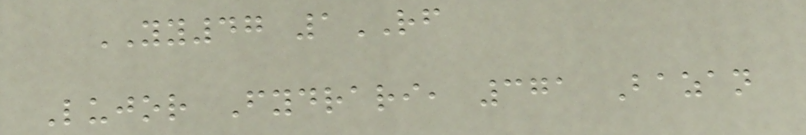YY47 1RF
Lujor Fydrari, 371 Bazan
